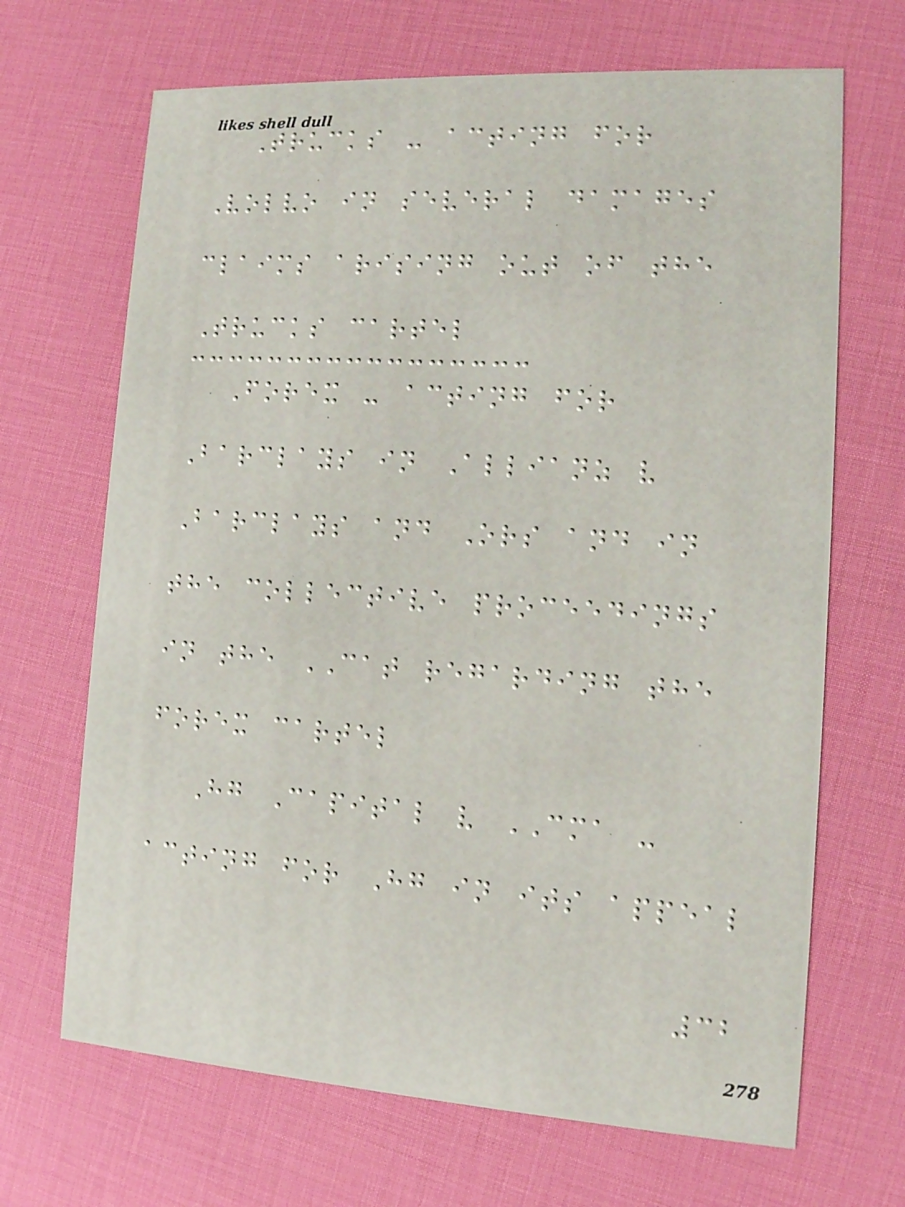Trucks - acting for
Volvo in several damages
claims arising out of the
Trucks cartel
Forex - acting for
Barclays in Allianz v
Barclays and Ors and in
the collective proceedings
in the CAT regarding the
forex cartel
Hg Capital v CMA -
acting for Hg in its appeal
32
